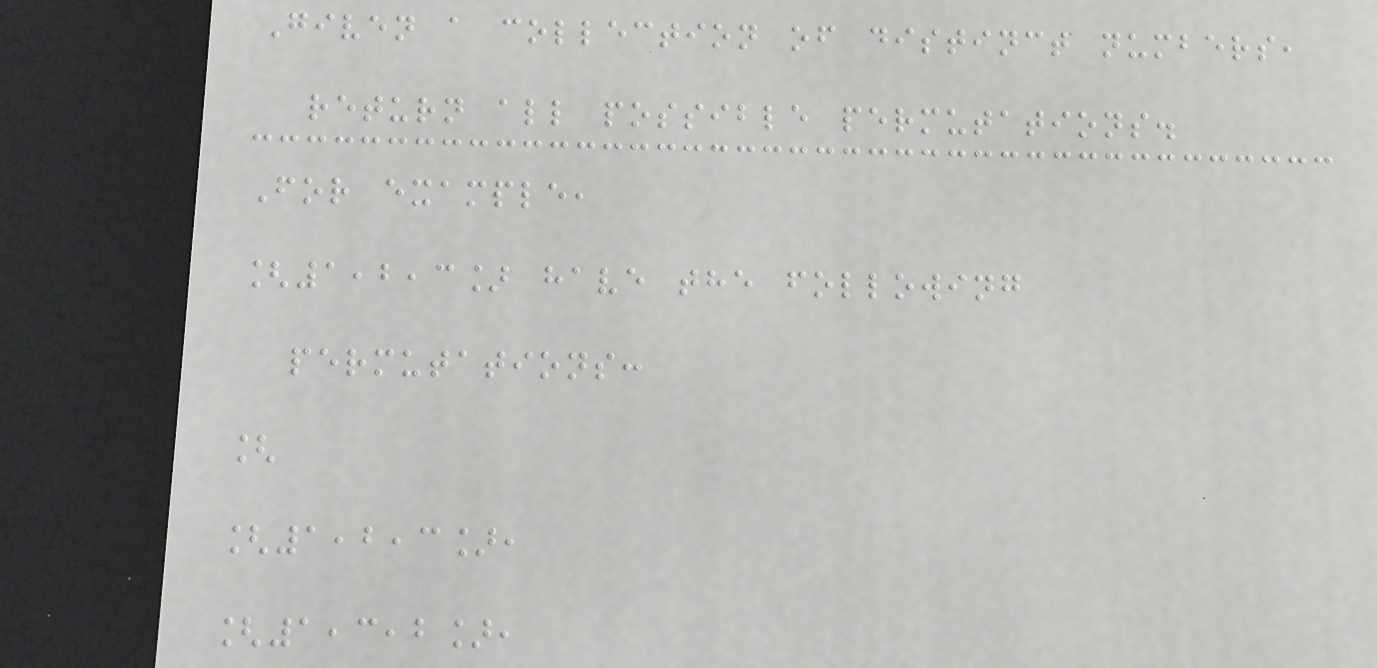Given a collection of distinct numbers,
return all possible permutations.
For example,
[1,2,3] have the following
permutations:
[
[1,2,3],
[1,3,2],
